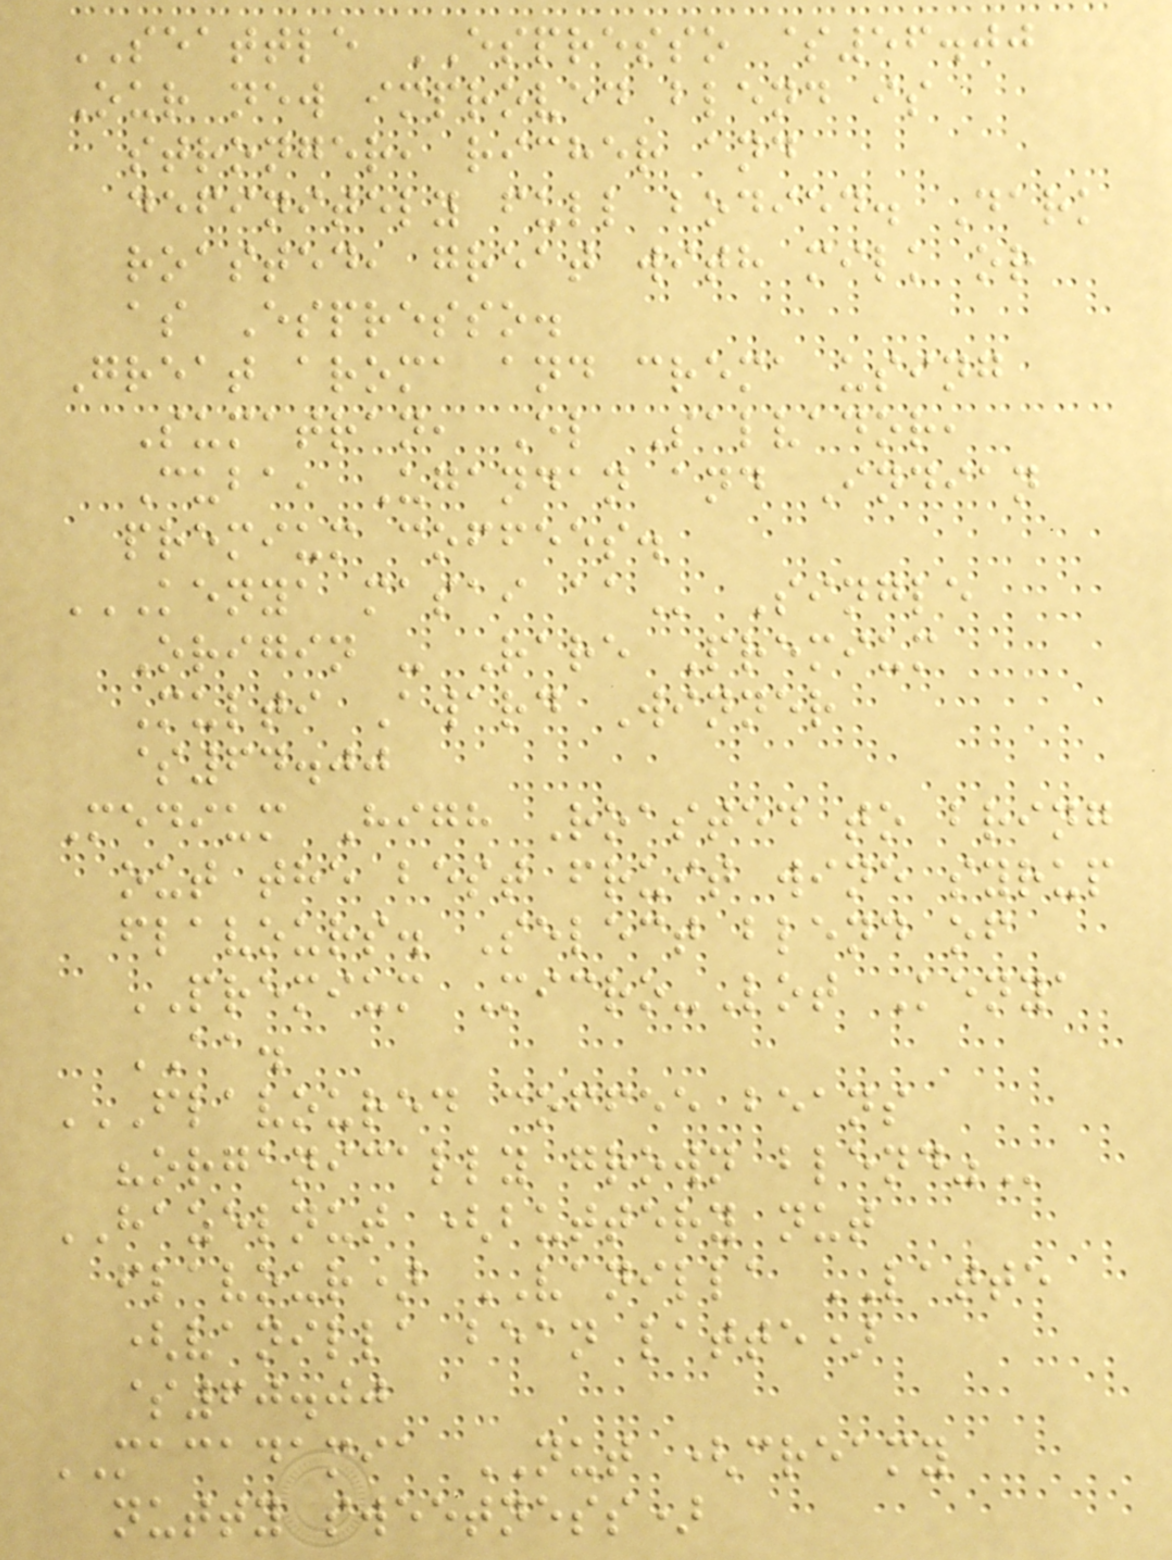SEATTLE ESPRESSO $56.00
Our new improved blend is
stronger, richer and
definitely full bodied. Dark
roasted, great with milk or
as Espresso.
Great aroma and crema using
Sumatran, El Salvador,
Cuba, Ugandan and Indian
premium coffees.
KENYA MASAI AA Single
Origin - Rare Premium
Multi Award Winner
$64.00
Medium High Roasted to bring
out the best fruit wine syrup
flavours. Select blend of
PREMIUM Micro-Lot Kenya
AA.
FLAVOURED COFFEE BEANS
"ORGANICALLY GROWN BLEND"
HAZELNUT (buttery nut
flavour) VANILLA LATTE
(vanilla bean latte)
$60.00
MACADAMIA NUT (creamy
nutty sweetness)
